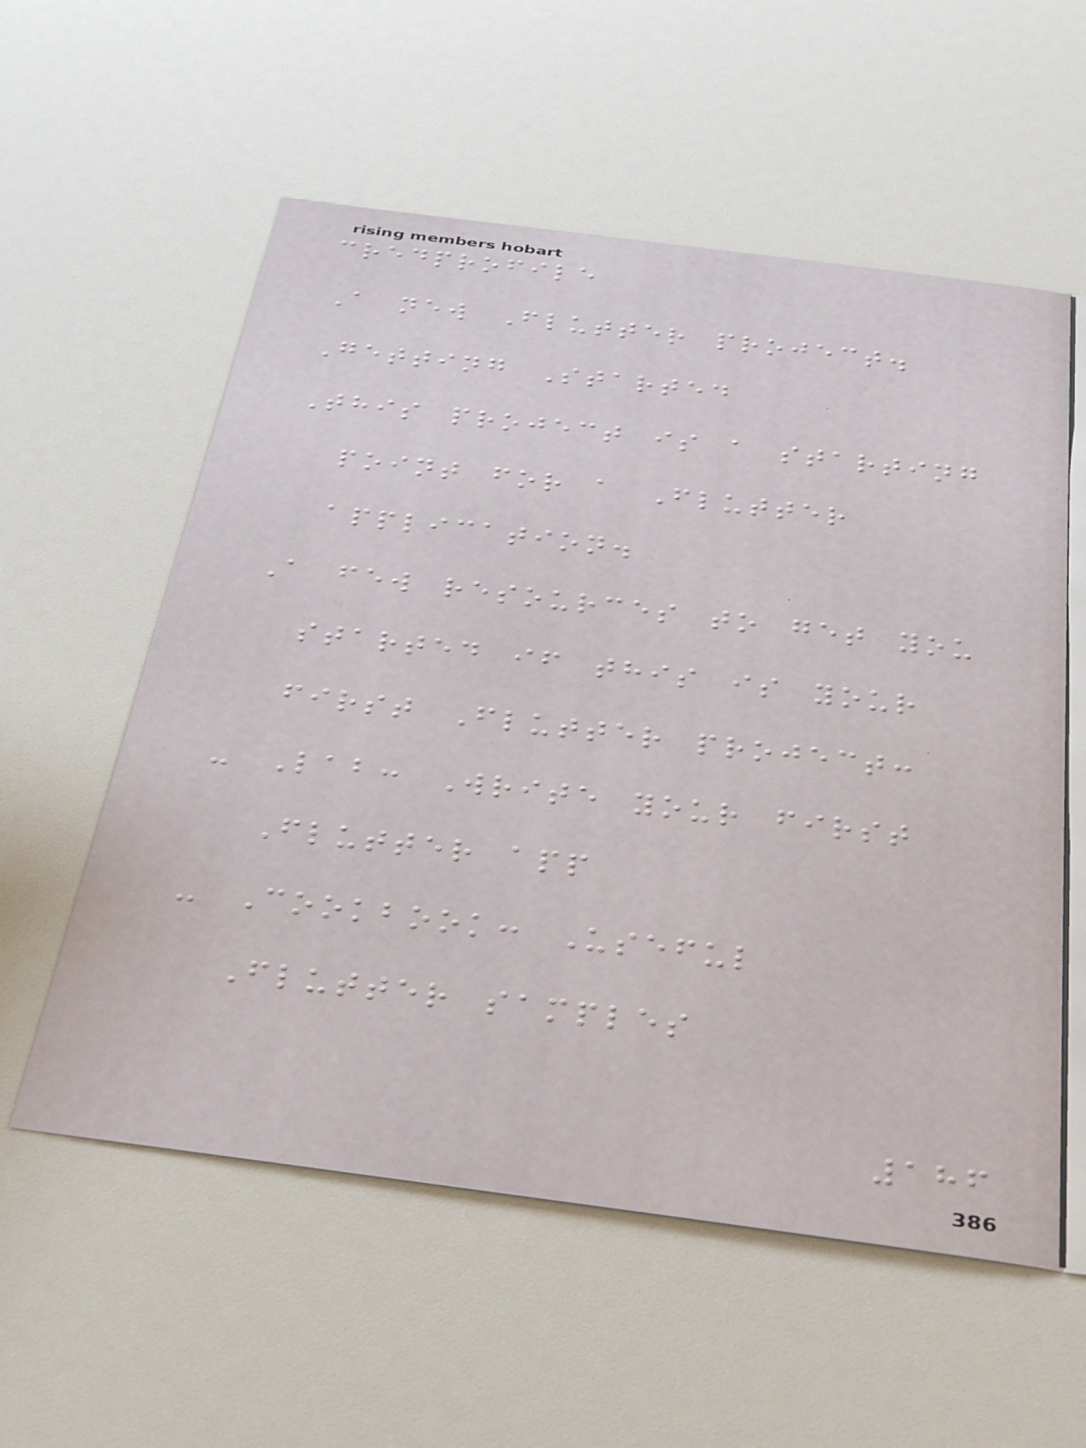credprofile
A new Flutter project.
Getting Started
This project is a starting
point for a Flutter
application.
A few resources to get you
started if this is your
first Flutter project:
- Lab: Write your first
Flutter app
- Cookbook: Useful
Flutter samples
186
